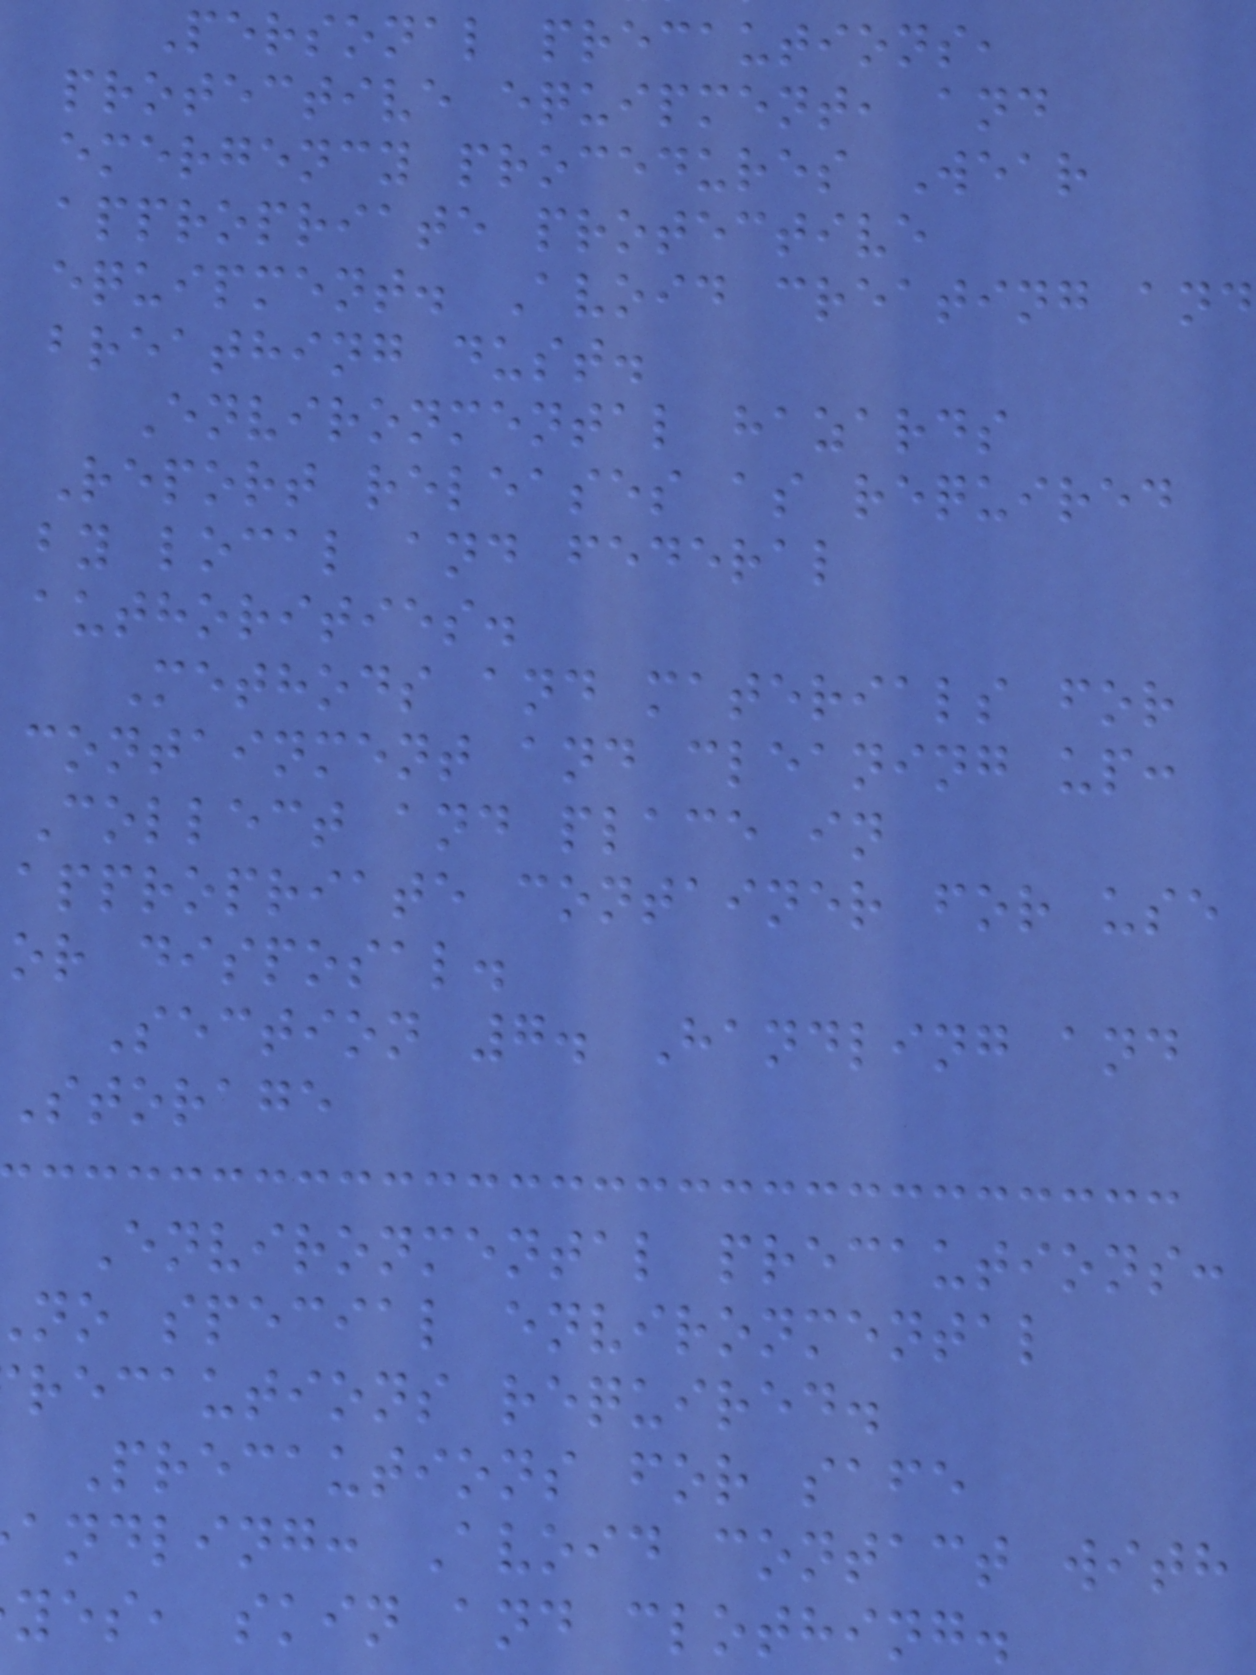Personal precautions,
protective equipment, and
emergency procedures Wear
appropriate protective
equipment. Avoid creating and
breathing dust.
Environmental hazards
Report releases as required
by local and federal
authorities.
Methods and materials for
containment and cleaning up:
Collect and place in
appropriate container for use
or disposal.
Section 7. Handling and
Storage
Environmental precautions:
no special environmental
recautions required.
Precautions for safe
andling: Avoid contact with
yes, skin and clothing.
